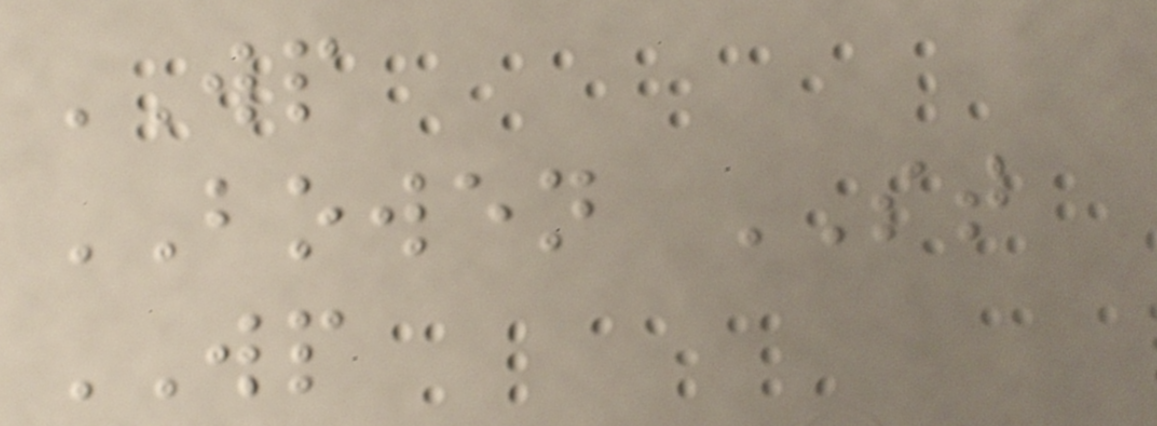WP
BOWEN ST
WP
